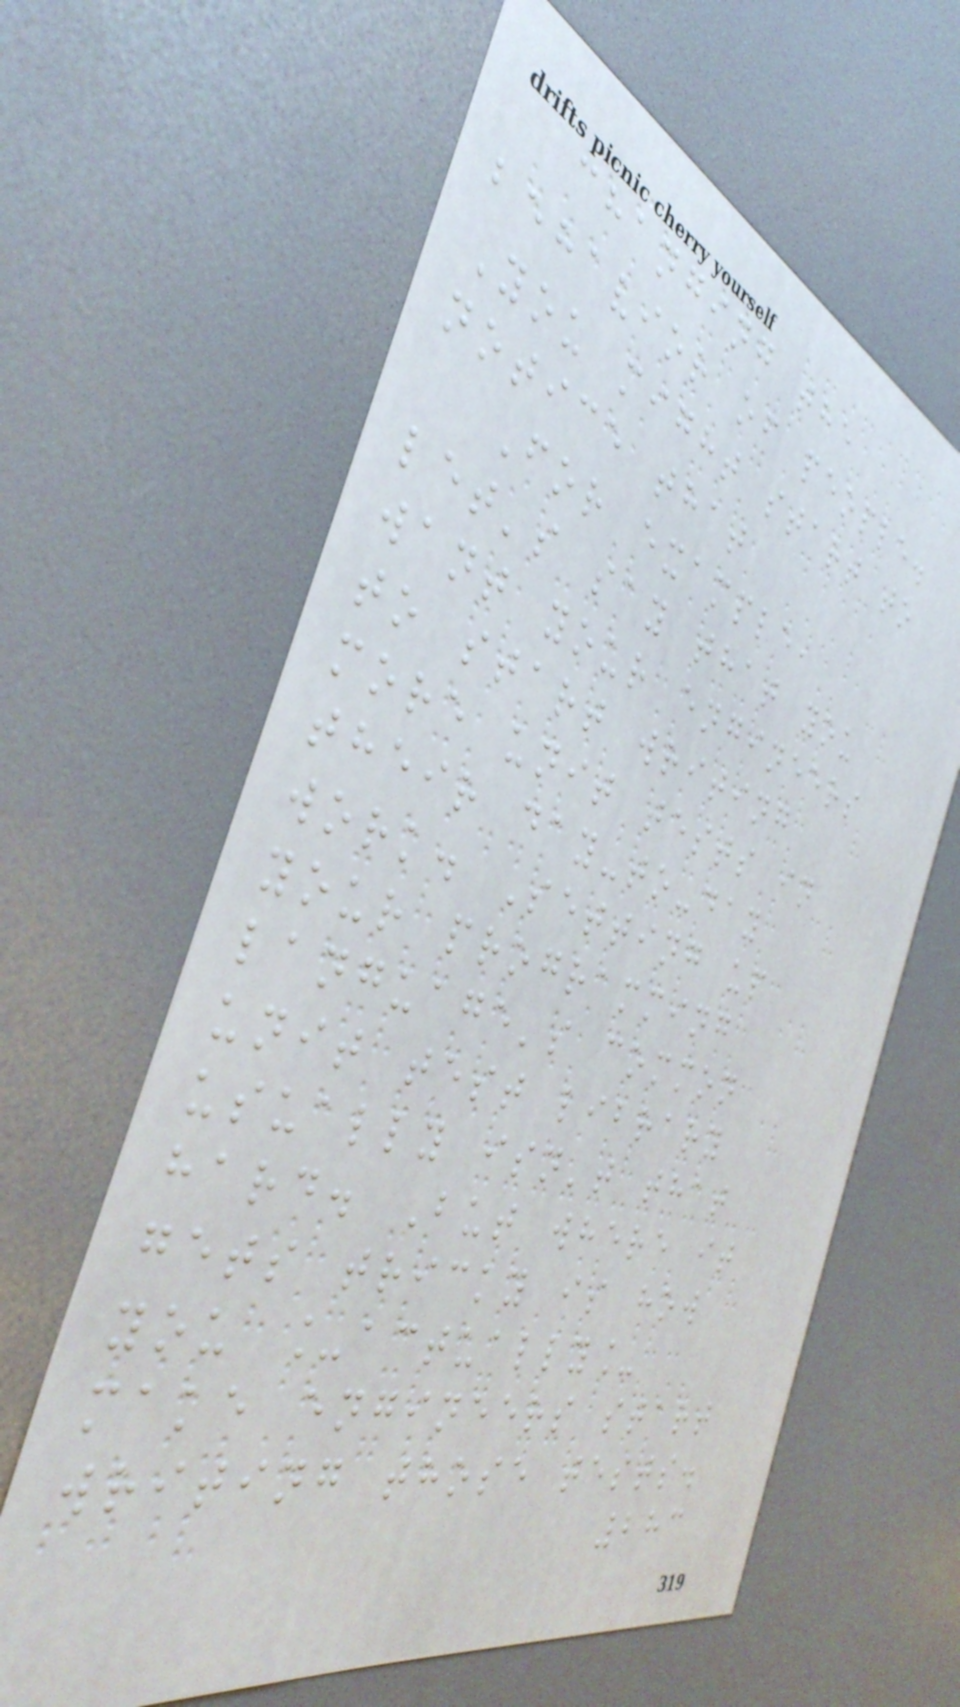changing the
behavior of people.
You might start to
notice that
For example,
let's say that you
want your engineers
to start writing
more unit tests in
their day-to-day
work. Setting up
your programming
language's common
unit test library
usually isn't that
hard. But where it
gets tricky is how
you _actually_
make engineers start
writing those tests.
283
